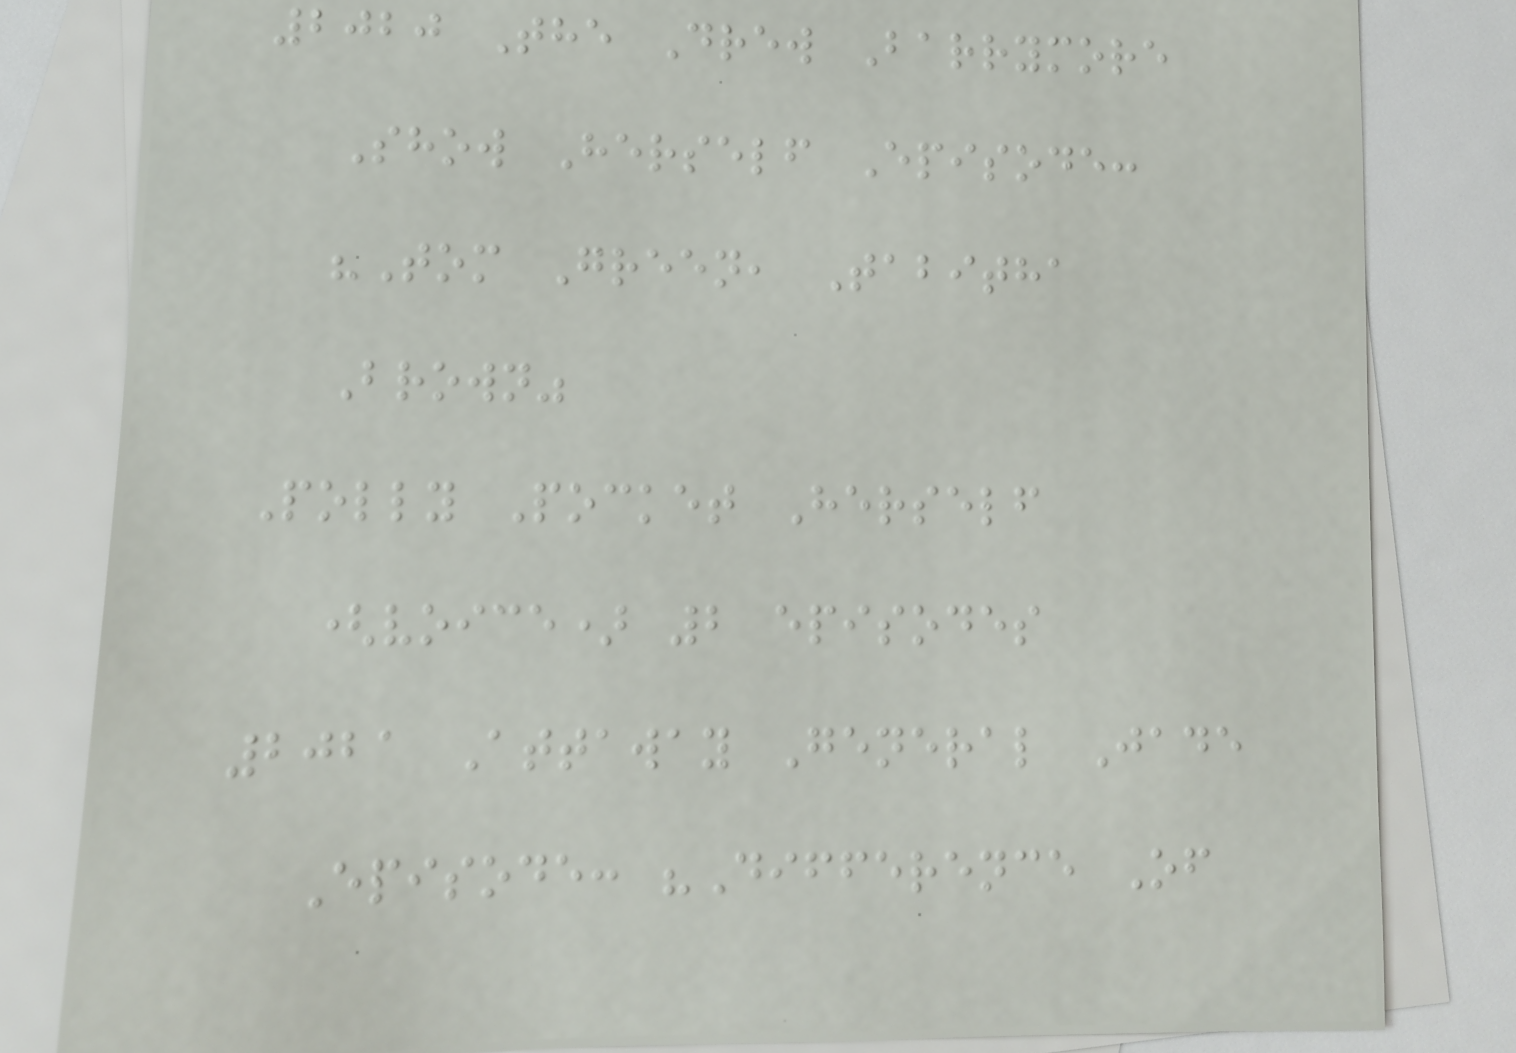2020 The Drew Barrymore
Show Herself Episode:
"Tom Green, Tabitha
Brown"
Polly Pocket Herself
(voice) 2 episodes
2021 Attaway General Jade
Episode: "Difference Of
